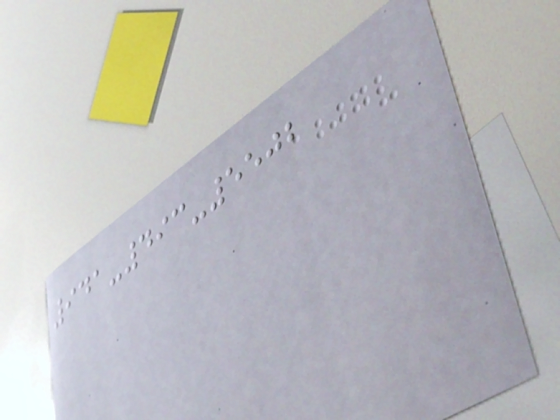941-493-5502
